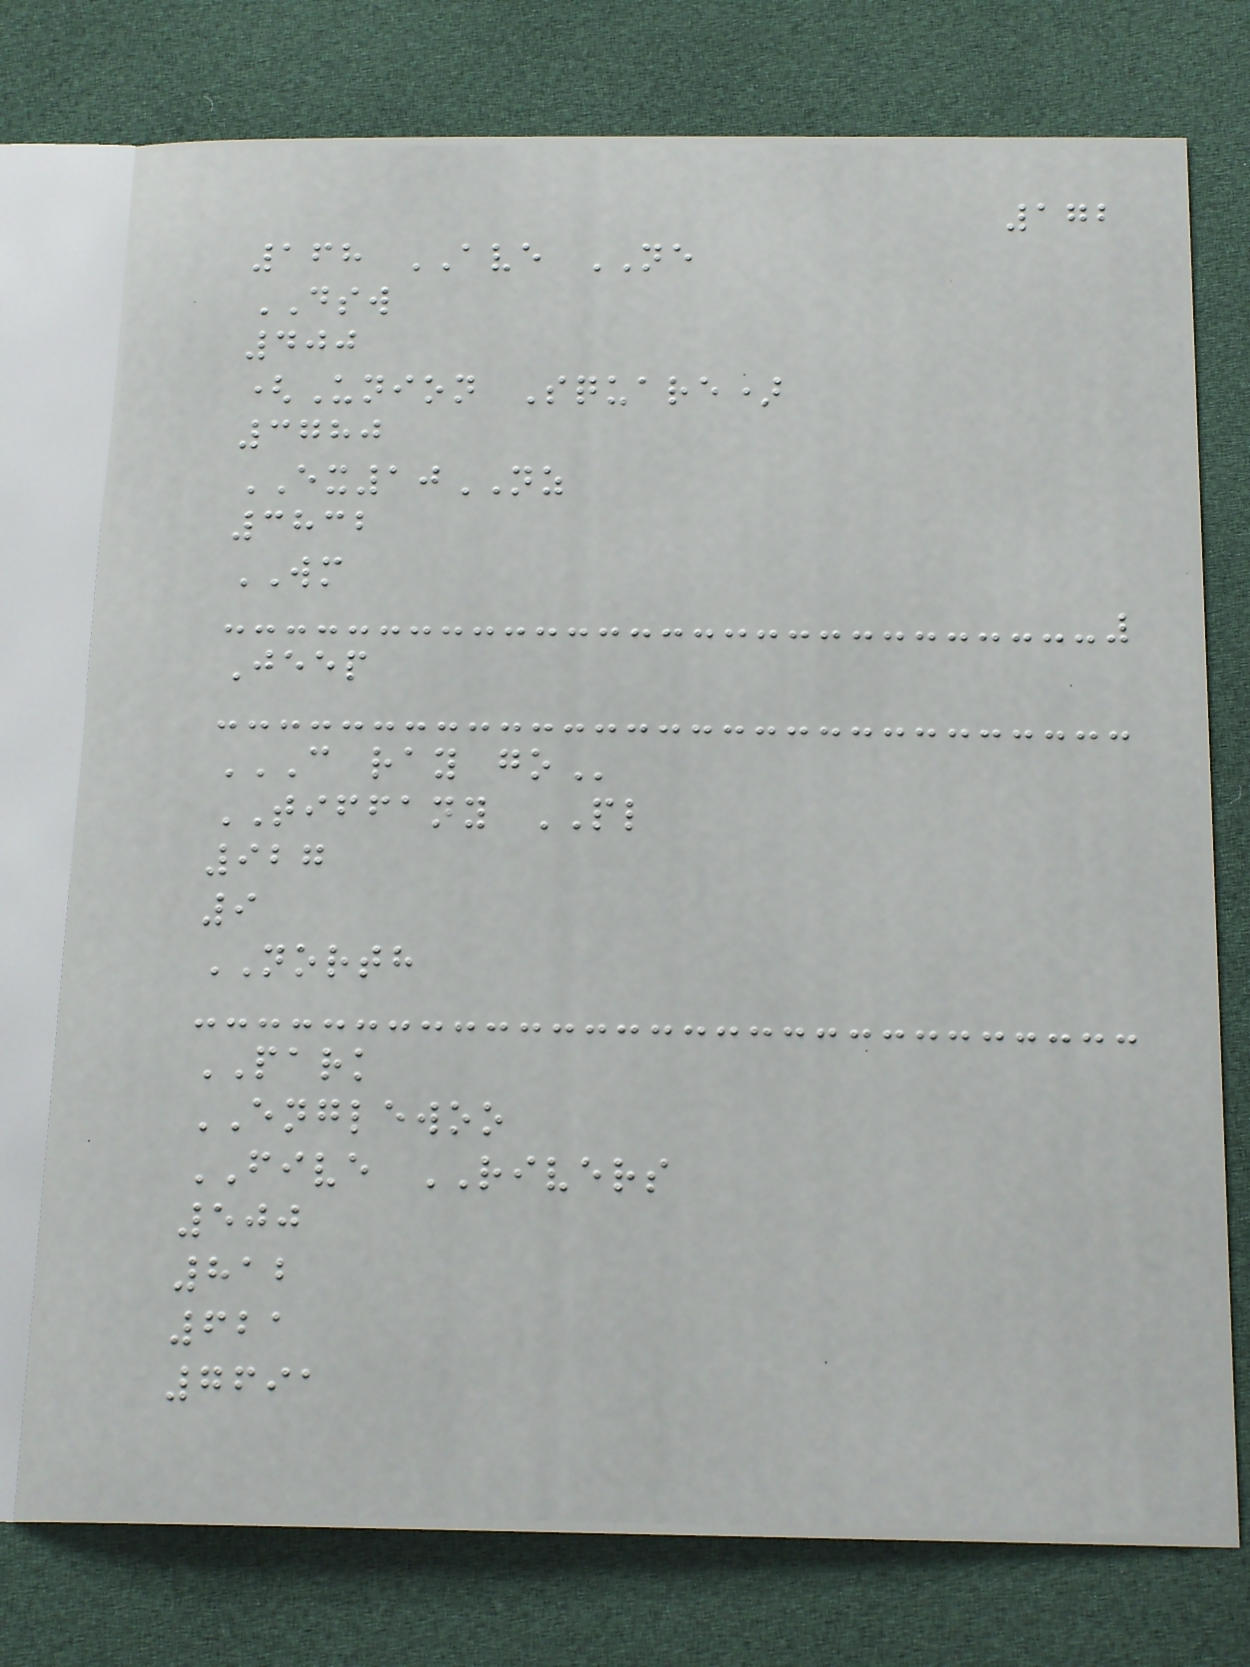172
168 AVE NE
DSW
400
(Union Square)
3780
EX10NZ
3832
WM
Jeep
C RAY GO
TIFFANY PL
927
9
NORTH
PARK
ENGLEWOO
FIVE RIVERS
500
812
621
7691
